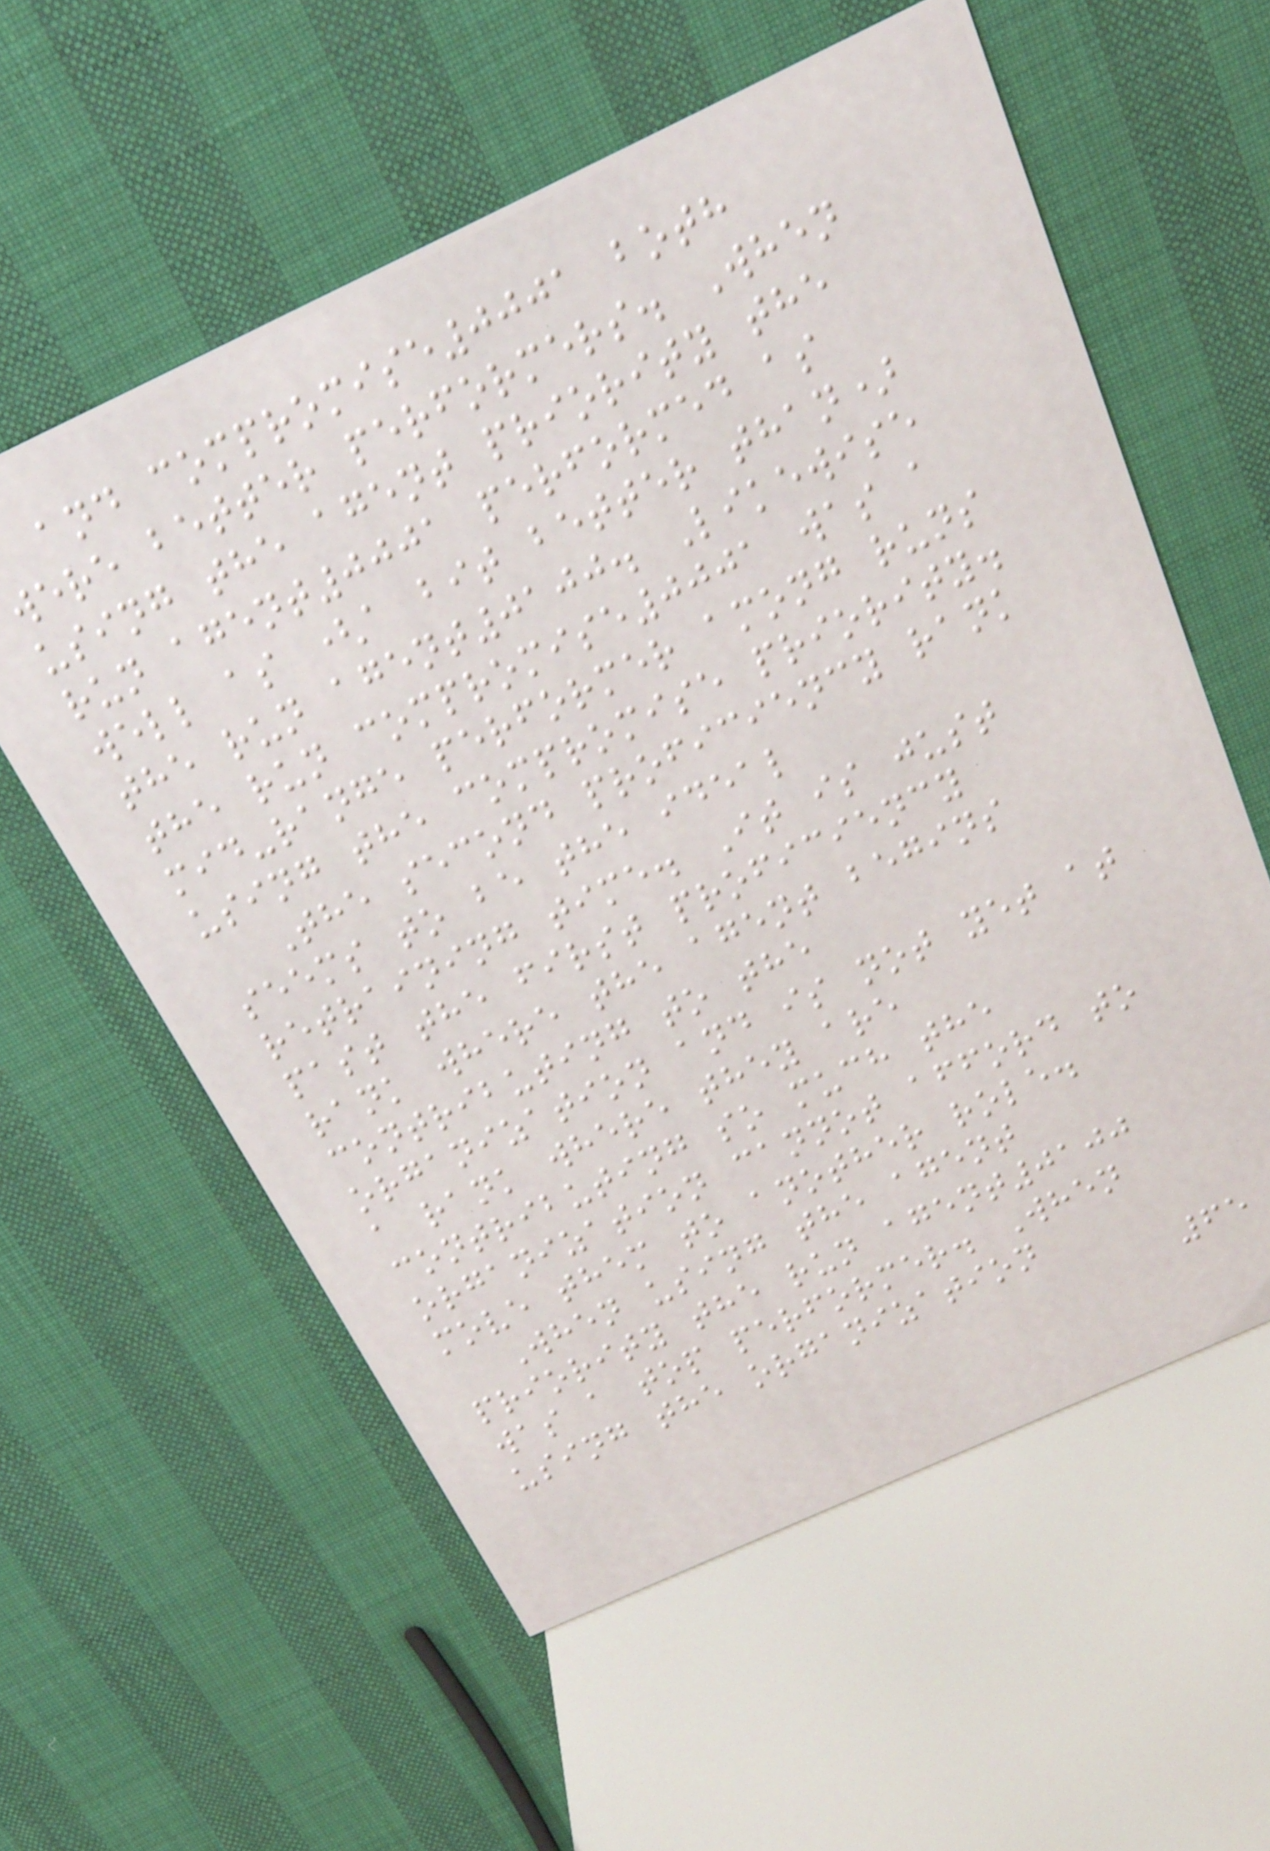and compromise0001 both
were better performers. When
using the agent priority the
run agent0001 performed as
well as (a bit better than)
the run agent0100. Likewise
the run compromise0001 was a
mid-range performer among runs
using the compromise priority.
The second proficiency rank
seems to be the ideal
retraining time. It is just
past the first proficiency
rank where the agent begins
contributing to the
organization and is not yet at
a rank where they are
contributing so much the
organization cannot afford to
move them to another role.
When using the agent
priority the run agent0100
was a top performer. When
using the organization
65
